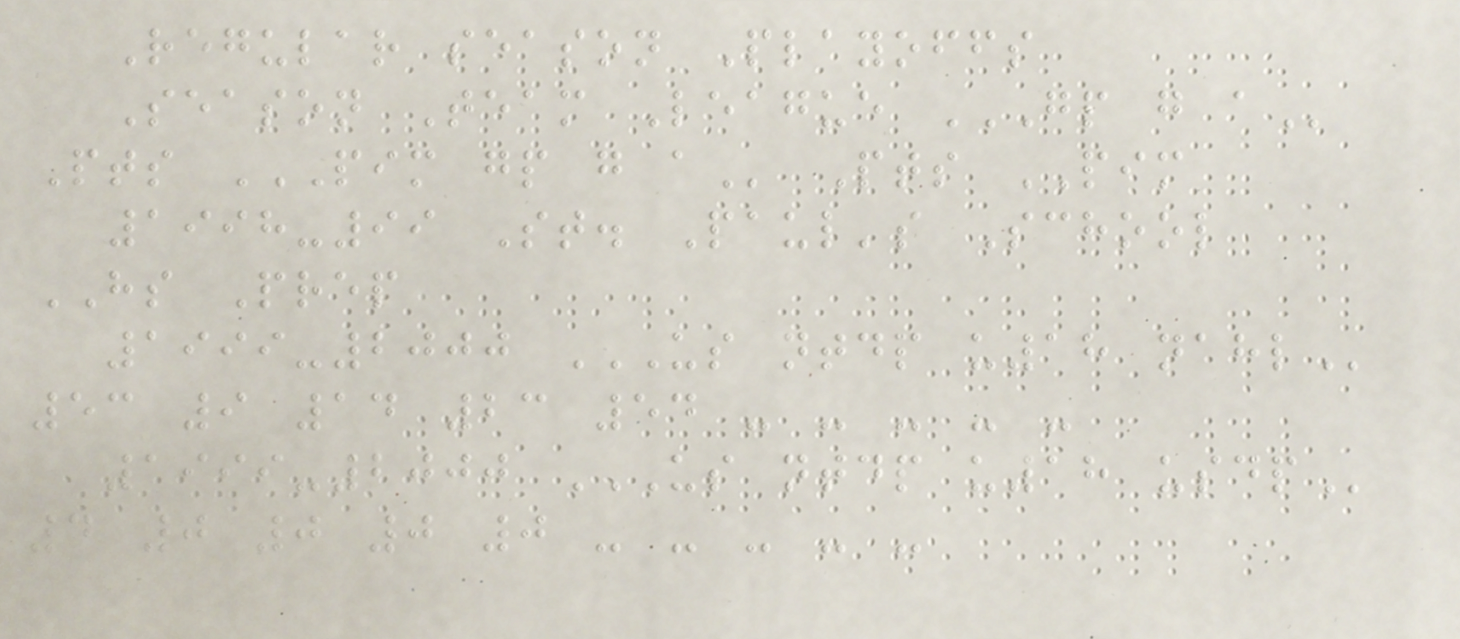Regular season Playoffs
Season Team League GP G A
Pts PIM GP G A Pts PIM
1998-99 St. Paul's School
HS Prep
1999-2000 US NTDP U18 NAHL
53 9 14 23 54 - - - - -
1999-2000 US NTDP U18 USDP
4 0 0 0 0 - - - - -
